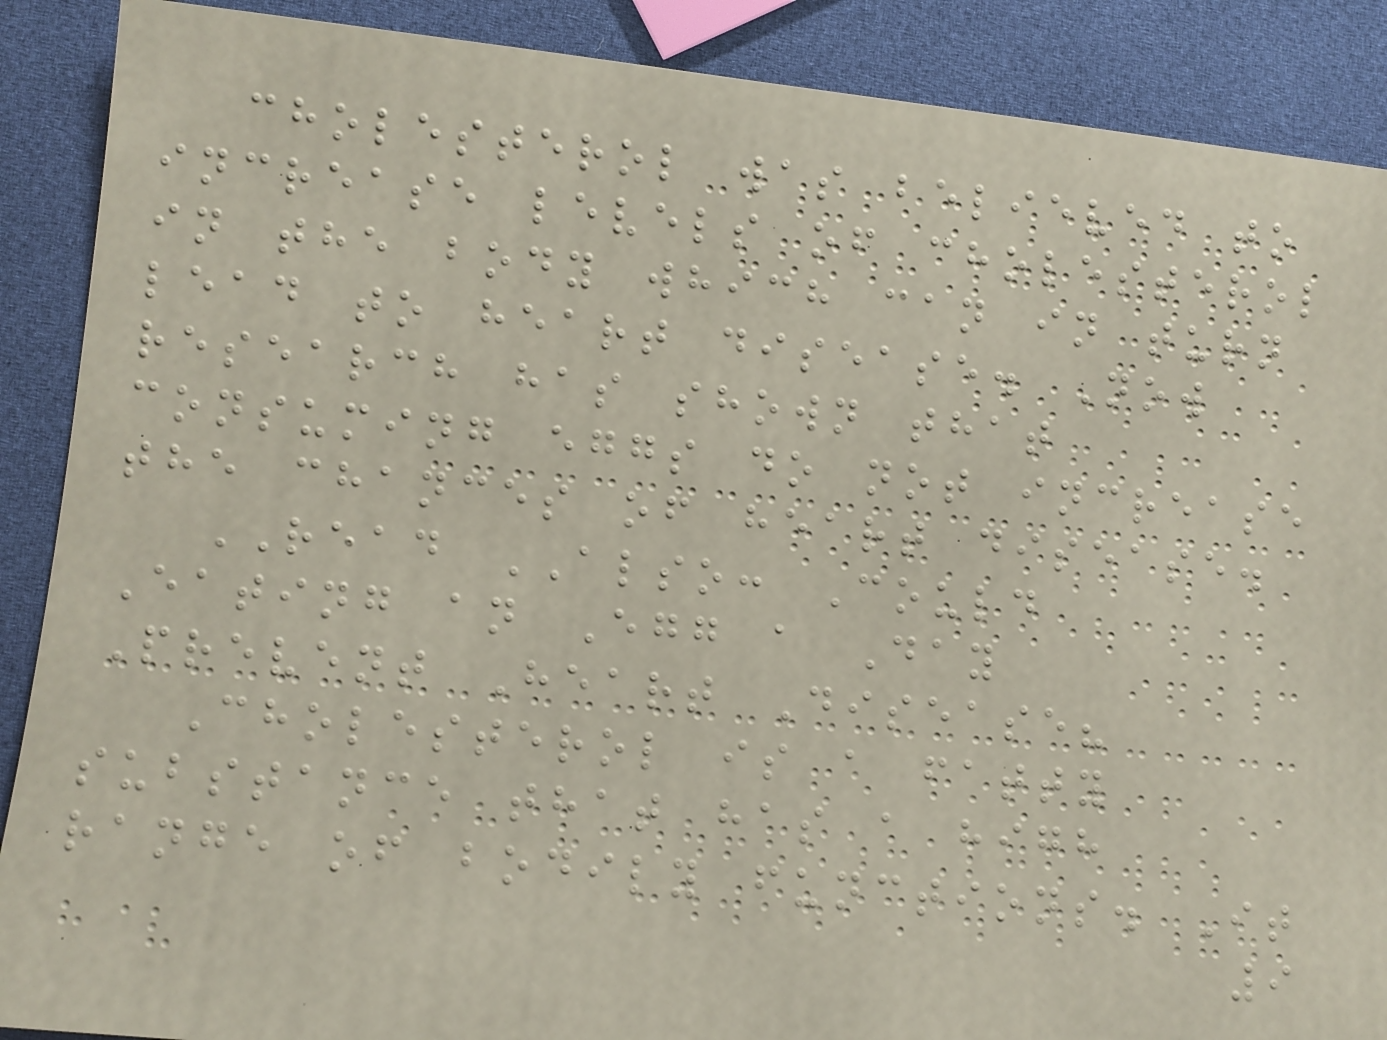cholesterol was believed to
increase levels of cholesterol
in the body which can in turn
lead to heart disease. Now
research has shown that
consuming eggs do not increase
the chances of heart disease.
READ ALSO: Could
Eating an Egg a Day
Prevent Heart Disease?
Cholesterol is a fatty
substance that has a high
range of bodily functions. It
9
